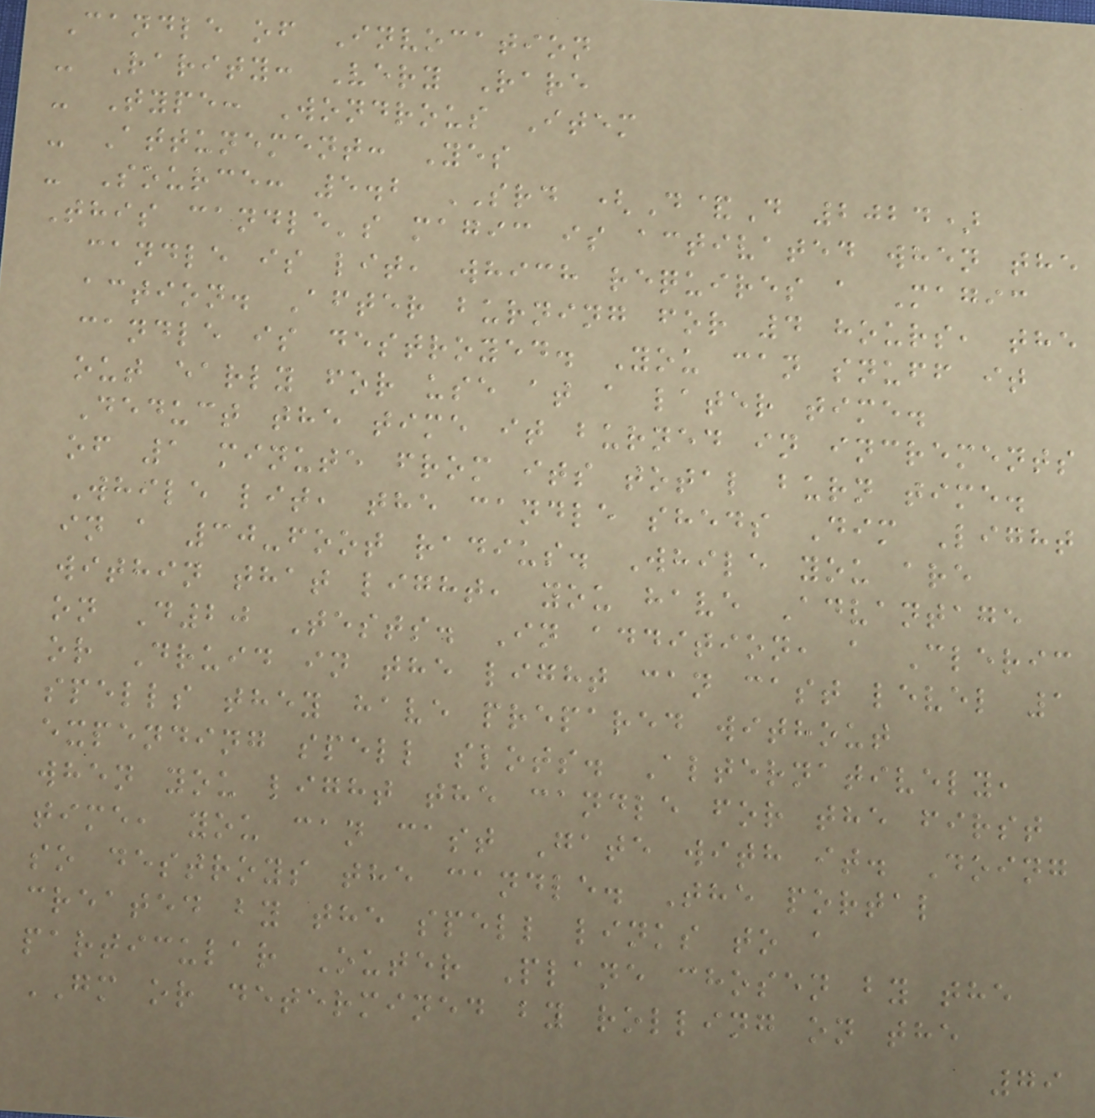Candle of Invocation
- Rarity: Very Rare
- Type: Wondrous Item
- Attunement: Yes
- Source: 5.2 SRD (D&D 2024)
This candle's magic is activated when the
candle is lit, which requires a Magic
action. After burning for 4 hours, the
candle is destroyed. You can snuff it
out early for use at a later time.
Deduct the time it burned in increments
of 1 minute from its total burn time.
While lit, the candle sheds Dim Light
in a 30-foot radius. While you are
within that light, you have Advantage
on D20 Tests. In addition, a Cleric
or Druid in the light can cast level 1
spells they have prepared without
expending spell slots. Alternatively,
when you light the candle for the first
time, you can cast Gate with it. Doing
so destroys the candle. The portal
created by the spell links to a
particular Outer Plane chosen by the
GM or determined by rolling on the
79
